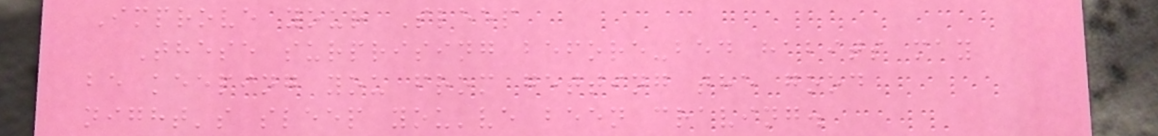Improve your Sleep
These surprising before-bed habits may
be keeping you from getting the good
night's sleep you've been craving.
